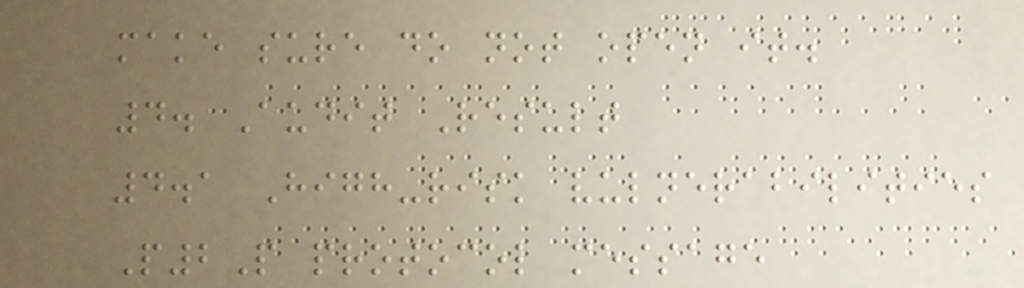make sure do not open it.
4. Audit Result
4.1 High-risk vulnerabilities
P2P protocol message
